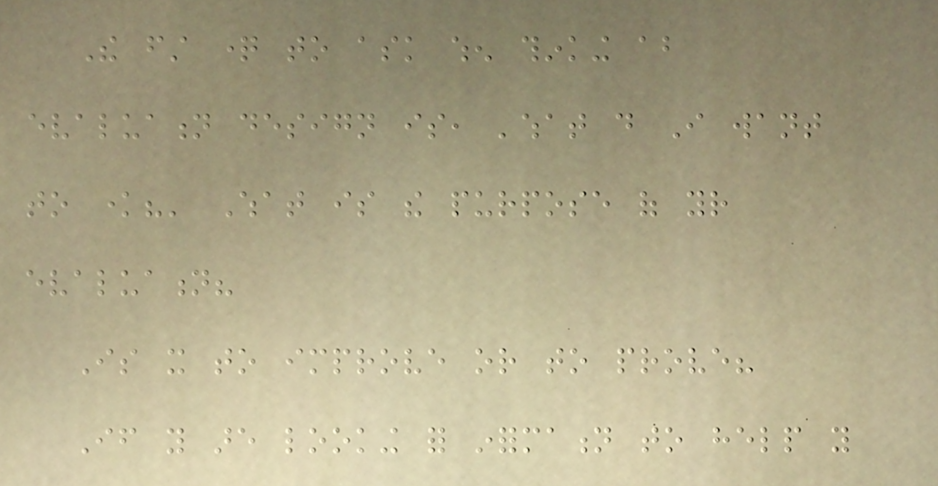The first question to ask when thinking about
evaluation design is, 'what do I want
to know?' What is the purpose of your
evaluation?
Is it to improve or to prove?
If you are looking for information to help you
